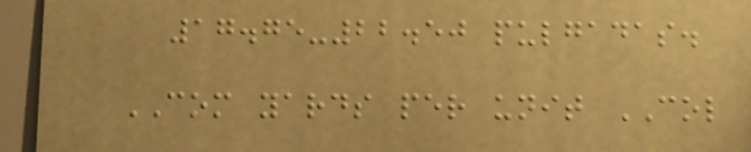17.75-22.50 pulgadas.
COM yards per unit COL
